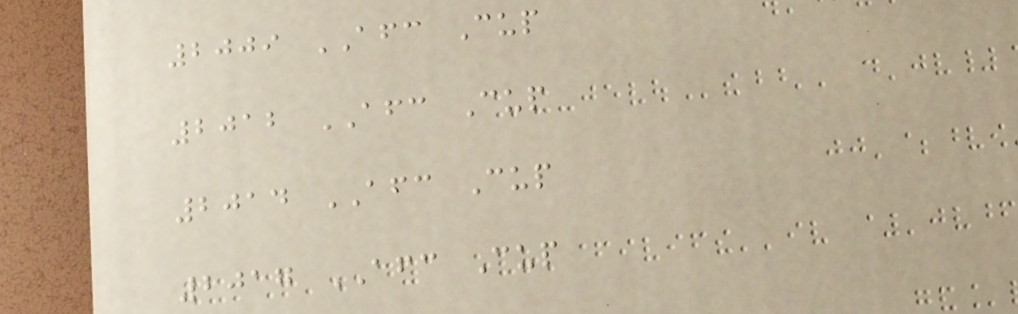2009 AFC Cup
2012 AFC Cup
2014 AFC Cup
2017 AFC Cup
